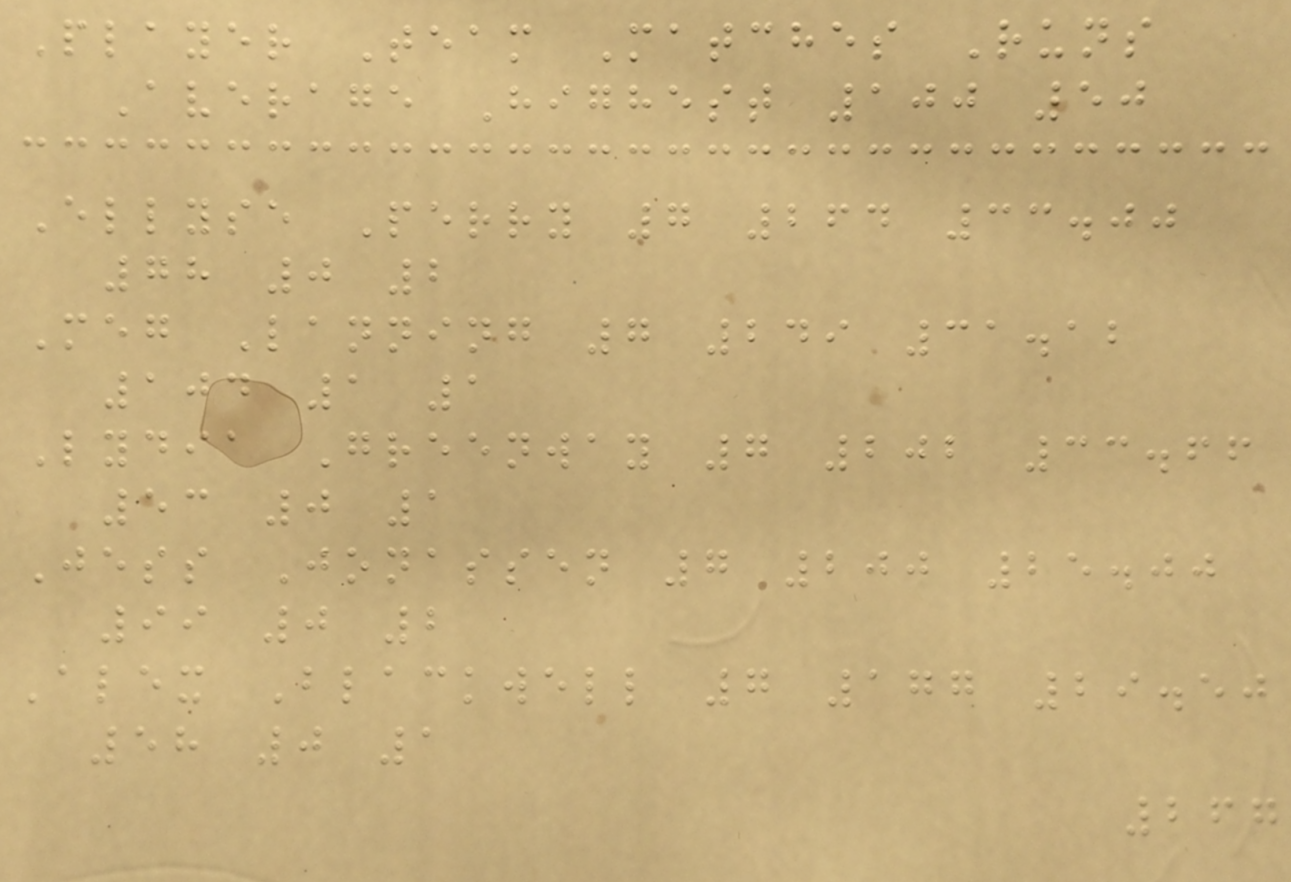Player Team Matches Runs
Average Highest 100 50
Ellyse Perry 7 264 33.00
78 0 2
Meg Lanning 7 249 31.12
104 1 1
Lydia Greenway 7 202 33.66
53 0 1
Jess Jonassen 7 200 25.00
99 0 2
Alex Blackwell 7 177 29.50
58 0 1
267
